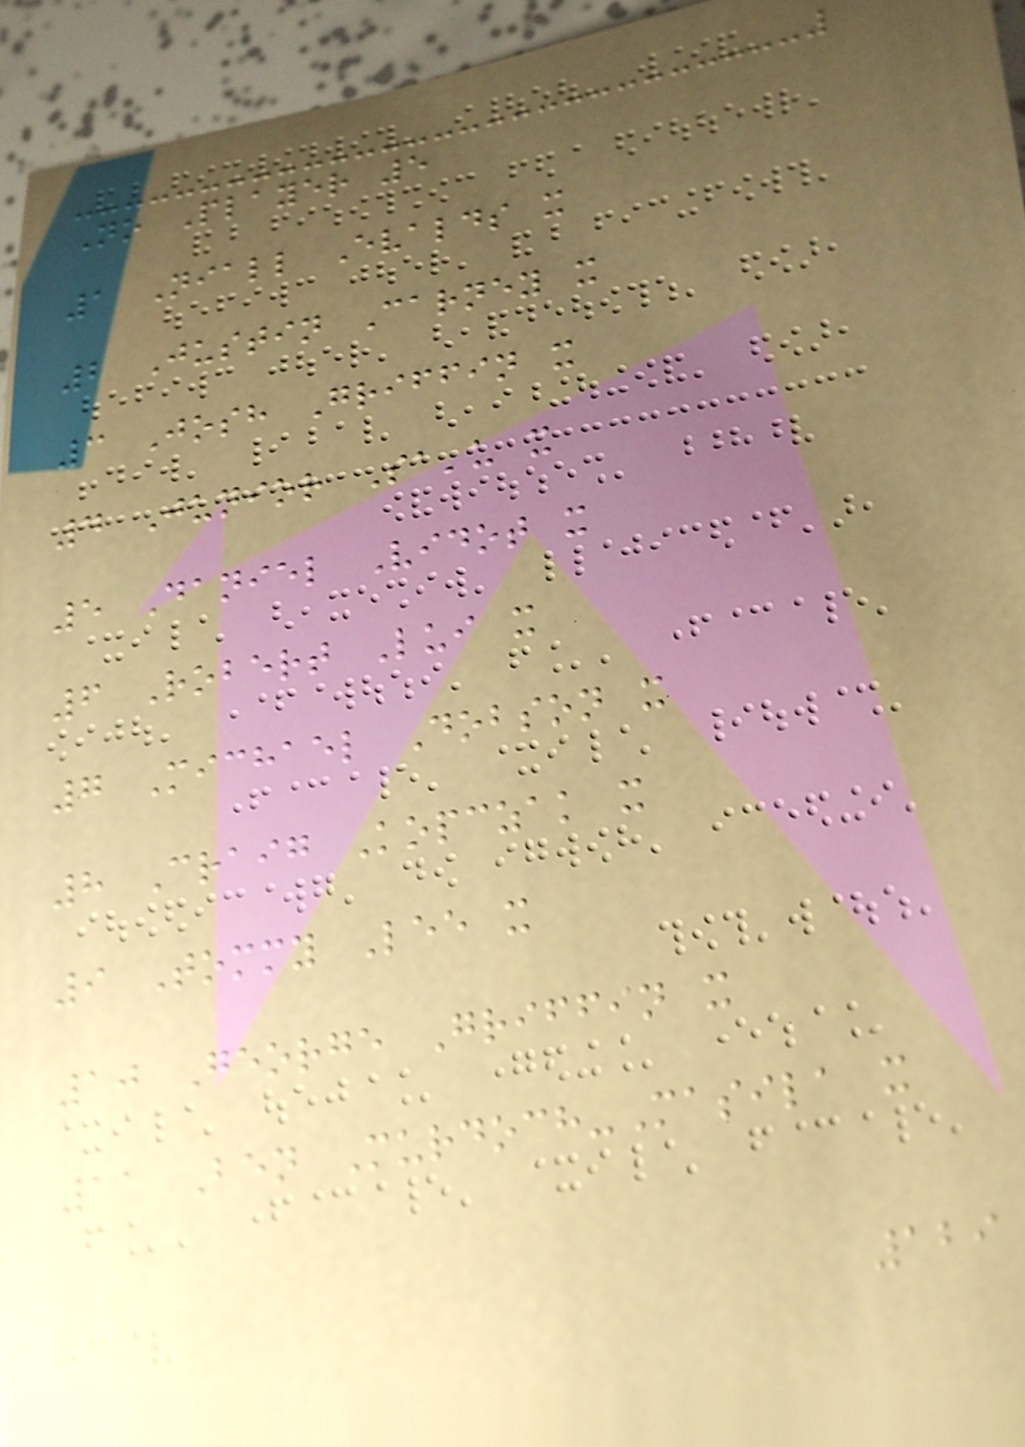No Player 5
1 Niall Evalds x
2 Justin Carney x
3 Josh Griffin x
4 Junior Sa'u x
5 Daniel Vidot x
6 Robert Lui x
7 Michael Dobson x
8 Craig Kopczak x
9 Tommy Lee x
10 George Griffin x
11 Ben Murdoch-Masila x
129
